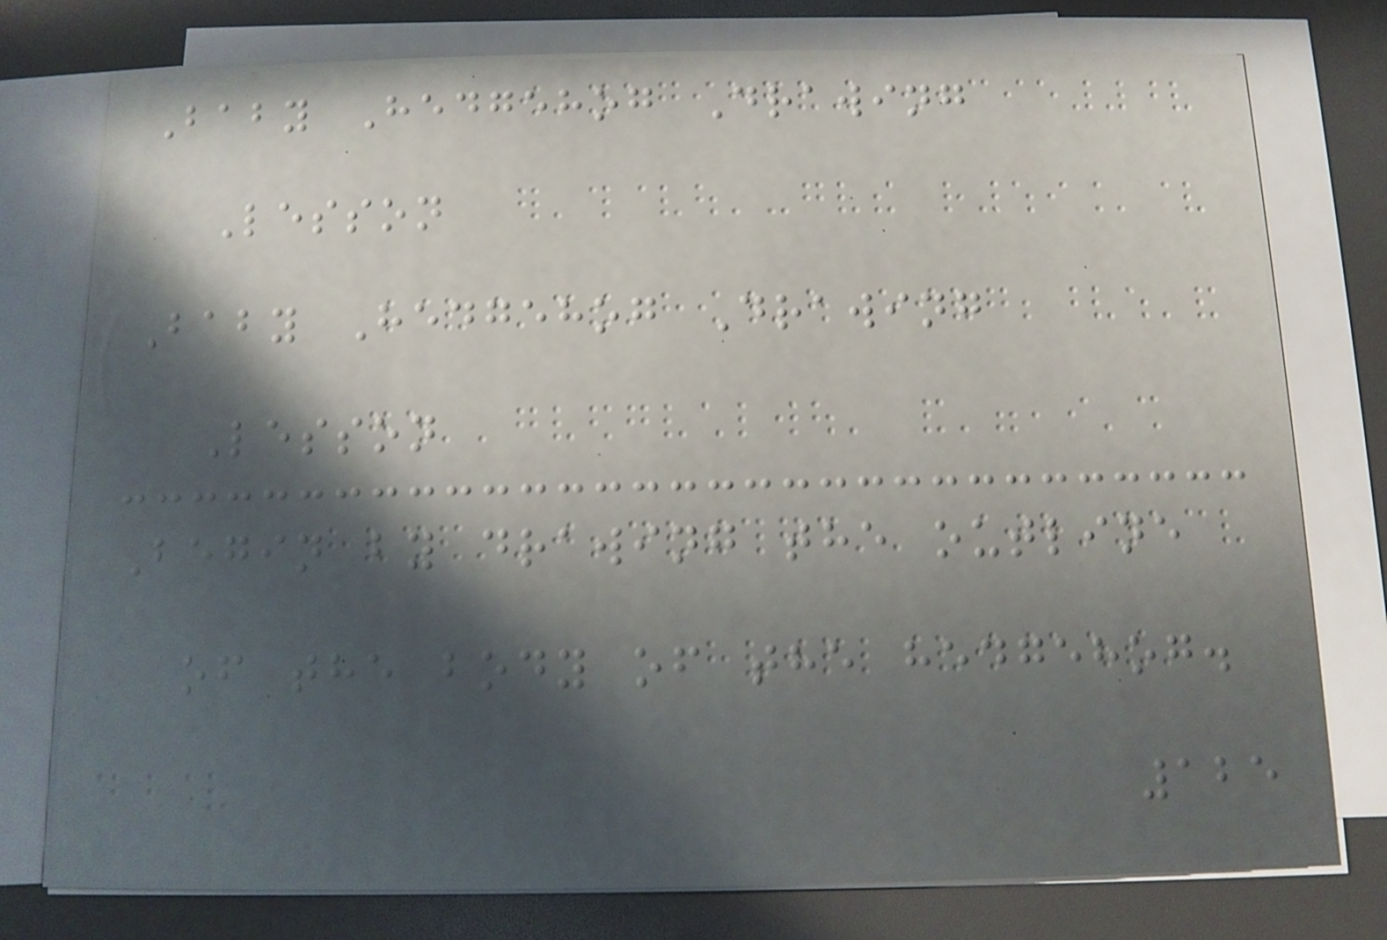Baby Hedgehog Drawing
Lesson
Baby Hedgehog Drawing
Lesson
Begin by drawing the outline
of the body of the hedgehog.
125
